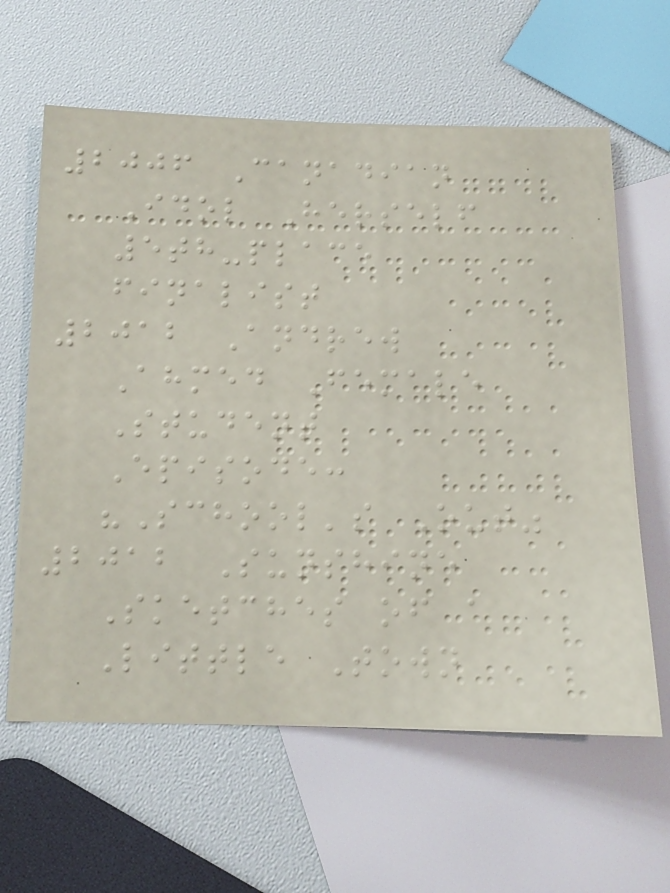2006 Canadian
Idol Herself
5th-place
finalist
2012 Andrew
Ahmed Female
Student
Episode:
"School's Out"
2012 Sunshine
Sketches of a
Little Town
